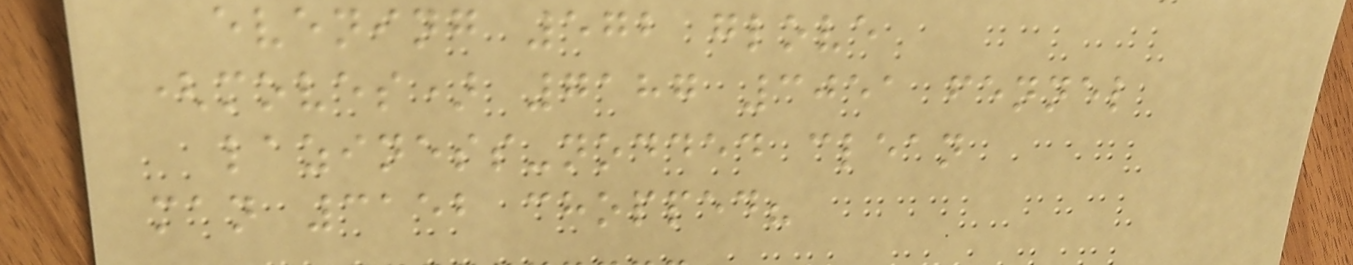evening 572 glove
(moves) 7187 3051 fennel
laziness-nodded clean
man 3152 chopped?
